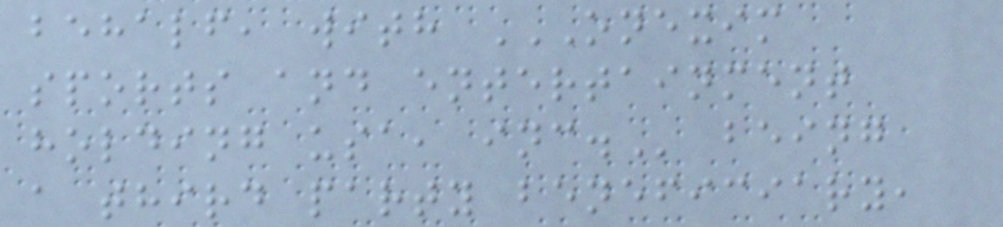behalf, with ONEXIM
SPORTS AND ENTERTAINMENT
HOLDING USA, INC. being
a third party beneficiary,
